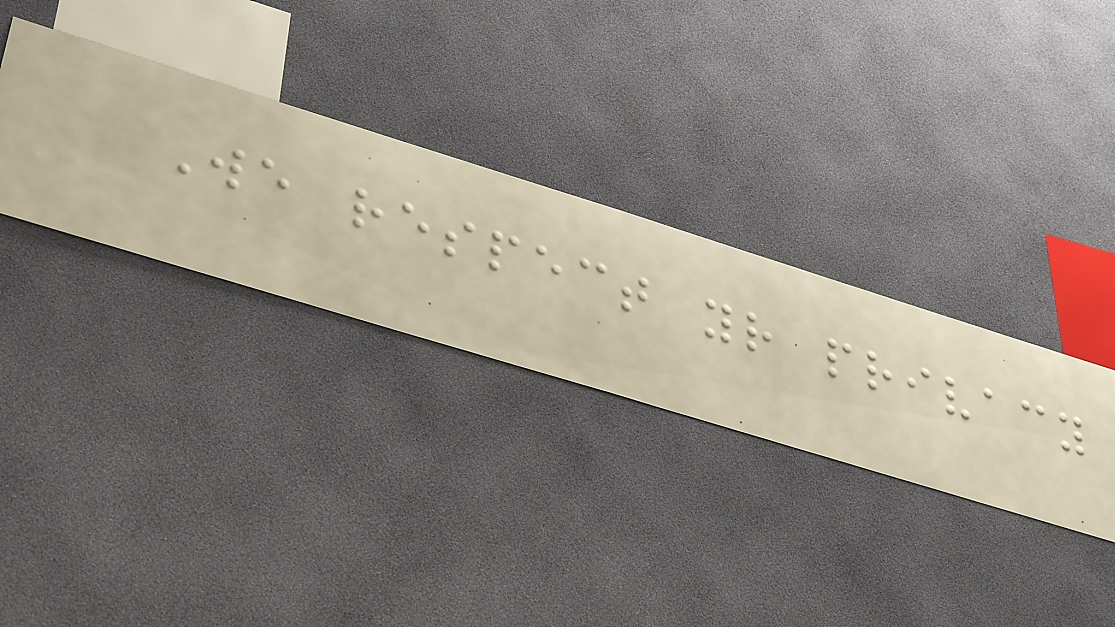We respect your privacy
